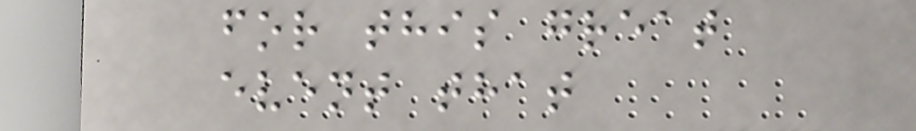for this great
event that
